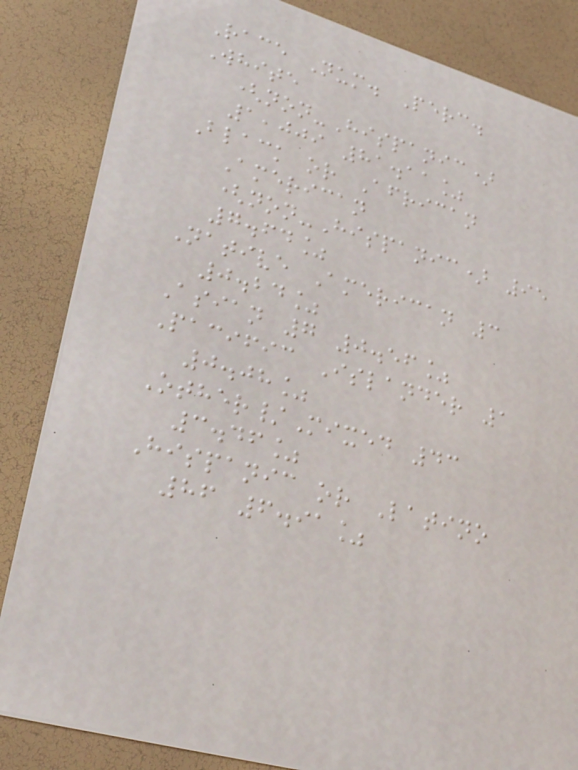Race Num. Perc.
White
(non-Hispanic)
1,009 81.11%
Black or African
American
(non-Hispanic) 95
7.64%
Native American 3
0.24%
Asian 7 0.56%
Pacific Islander 1
0.08%
Other/Mixed 43
3.46%
Hispanic or Latino
86 6.91%
